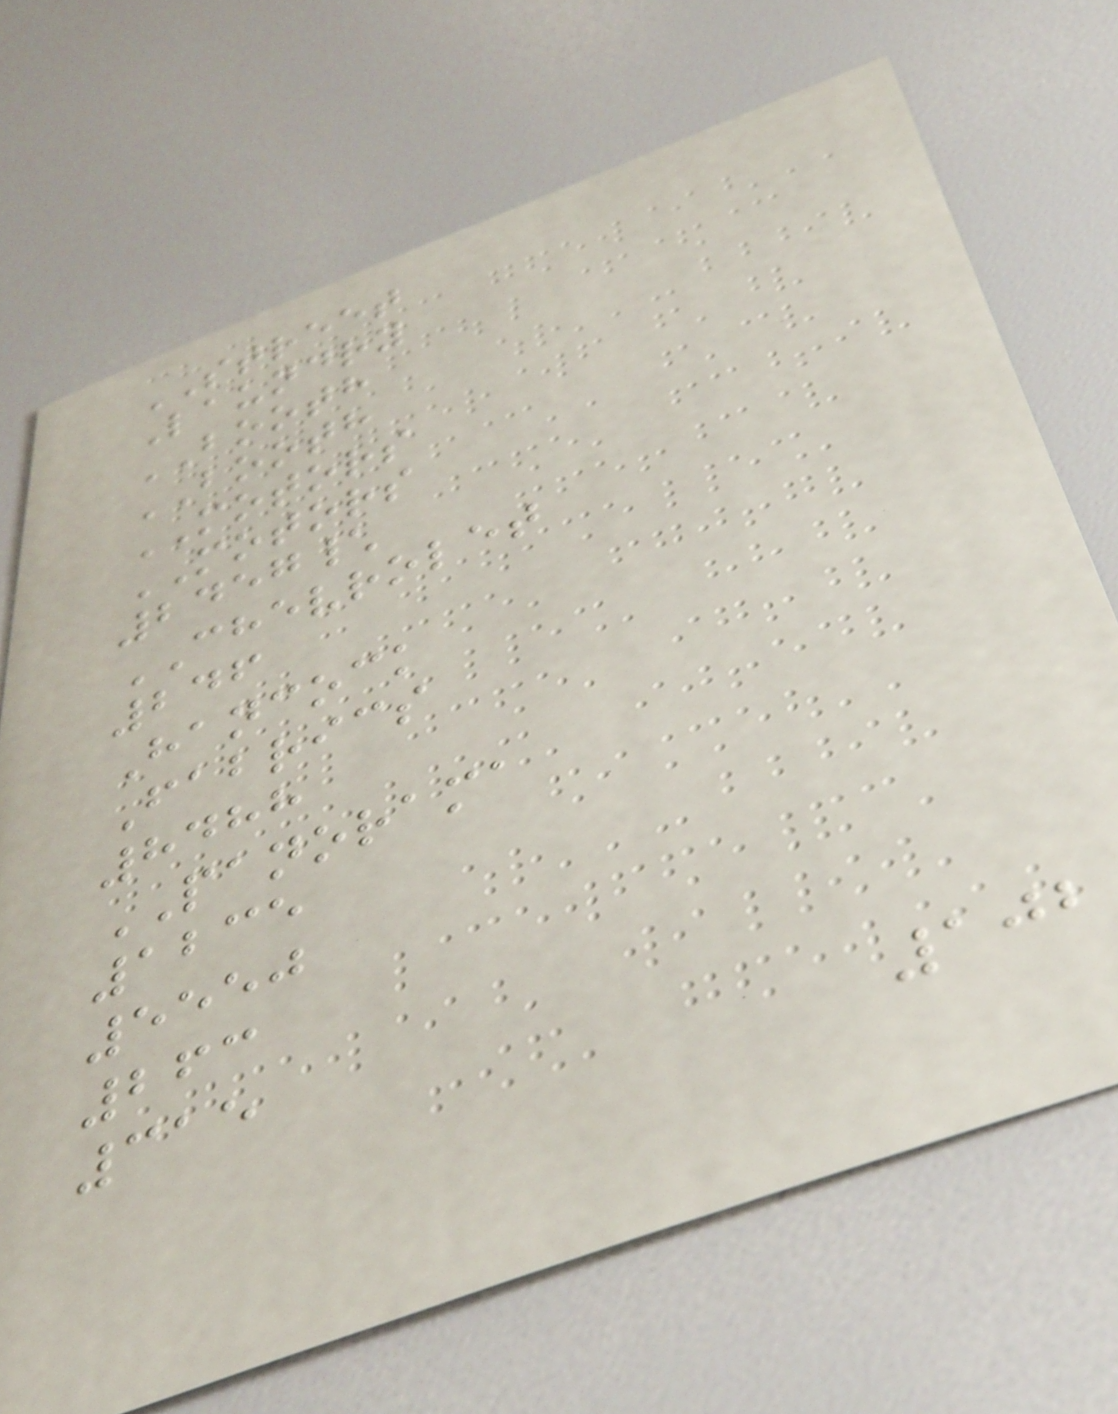STREET
Laundry
BOOTH
BOOTH
MOTORS
MOTORS
2457\
CHEVROLET
246
Hancock
Fabrics
8488
PANORAMA
1235
5550
263
315
102
